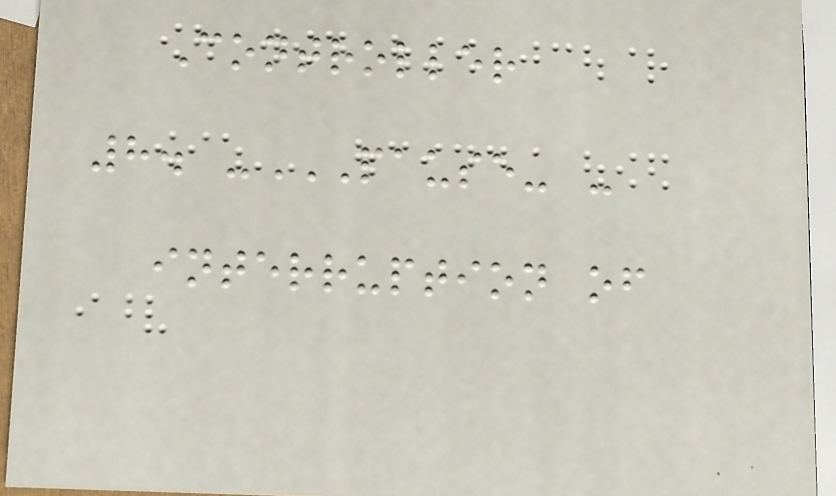Controller
8. -PAUSE- -
INTERRUPTION OF
